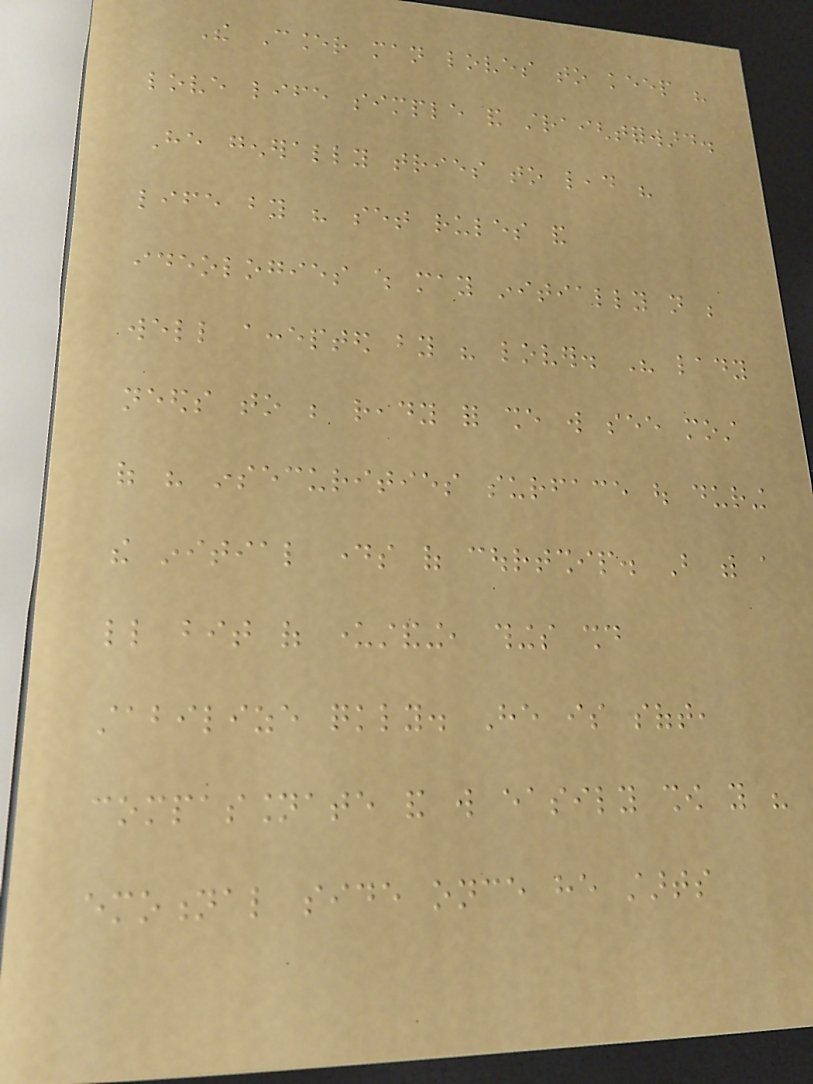The Cancer man loves to keep his
love life simple and straightforward.
He generally tries to lead his
life by his set rules and
ideologies which may initially not be
well accepted by his lover. His lady
needs to be ready for she will see most
of his insecurities surface out during
the initial days of courtship. But with a
little bit of understanding, things should
stabilize quickly. He is soft,
compassionate and will easily show you his
emotional side once he starts
